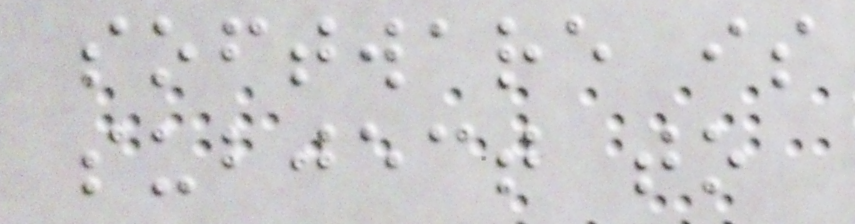software is
subject to
